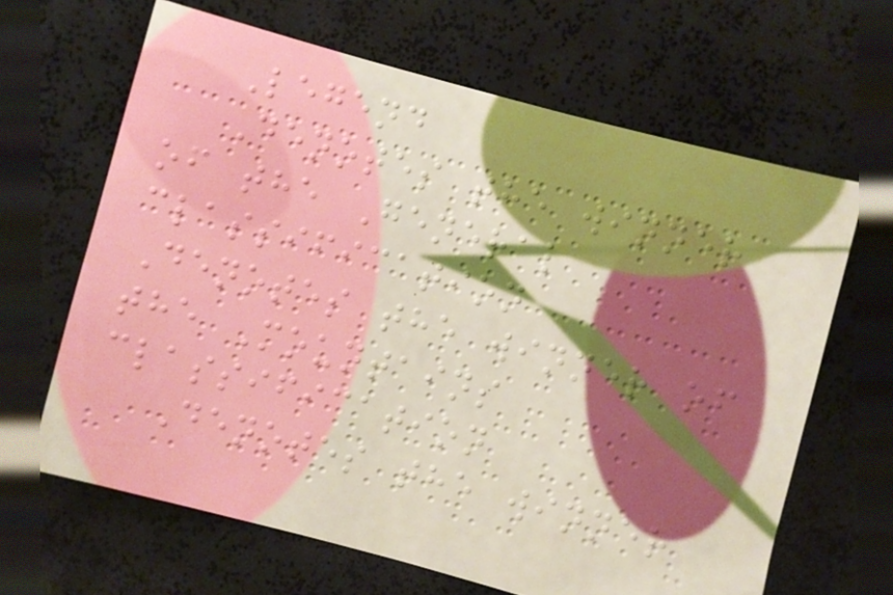Legend
Denotes the winner
of the General
classification
Denotes the winner of
the Mountains
classification
Denotes the winner
